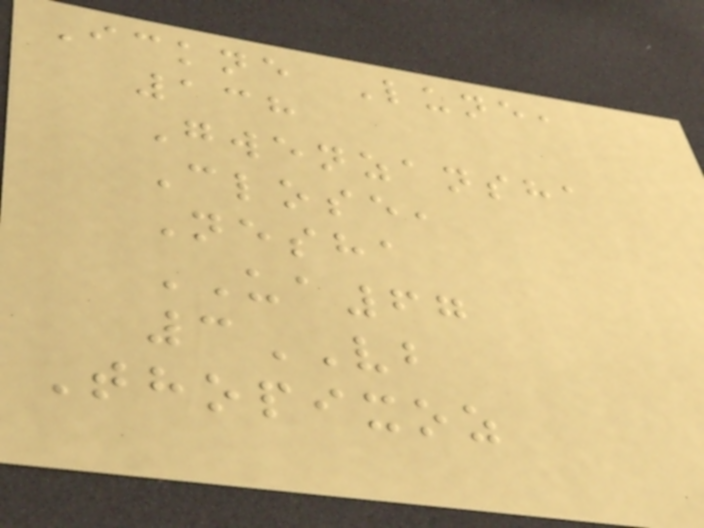Ickne Lune,
138
Gwenzansha
Close,
Nesha
UA67
3VB
Thopixoz
